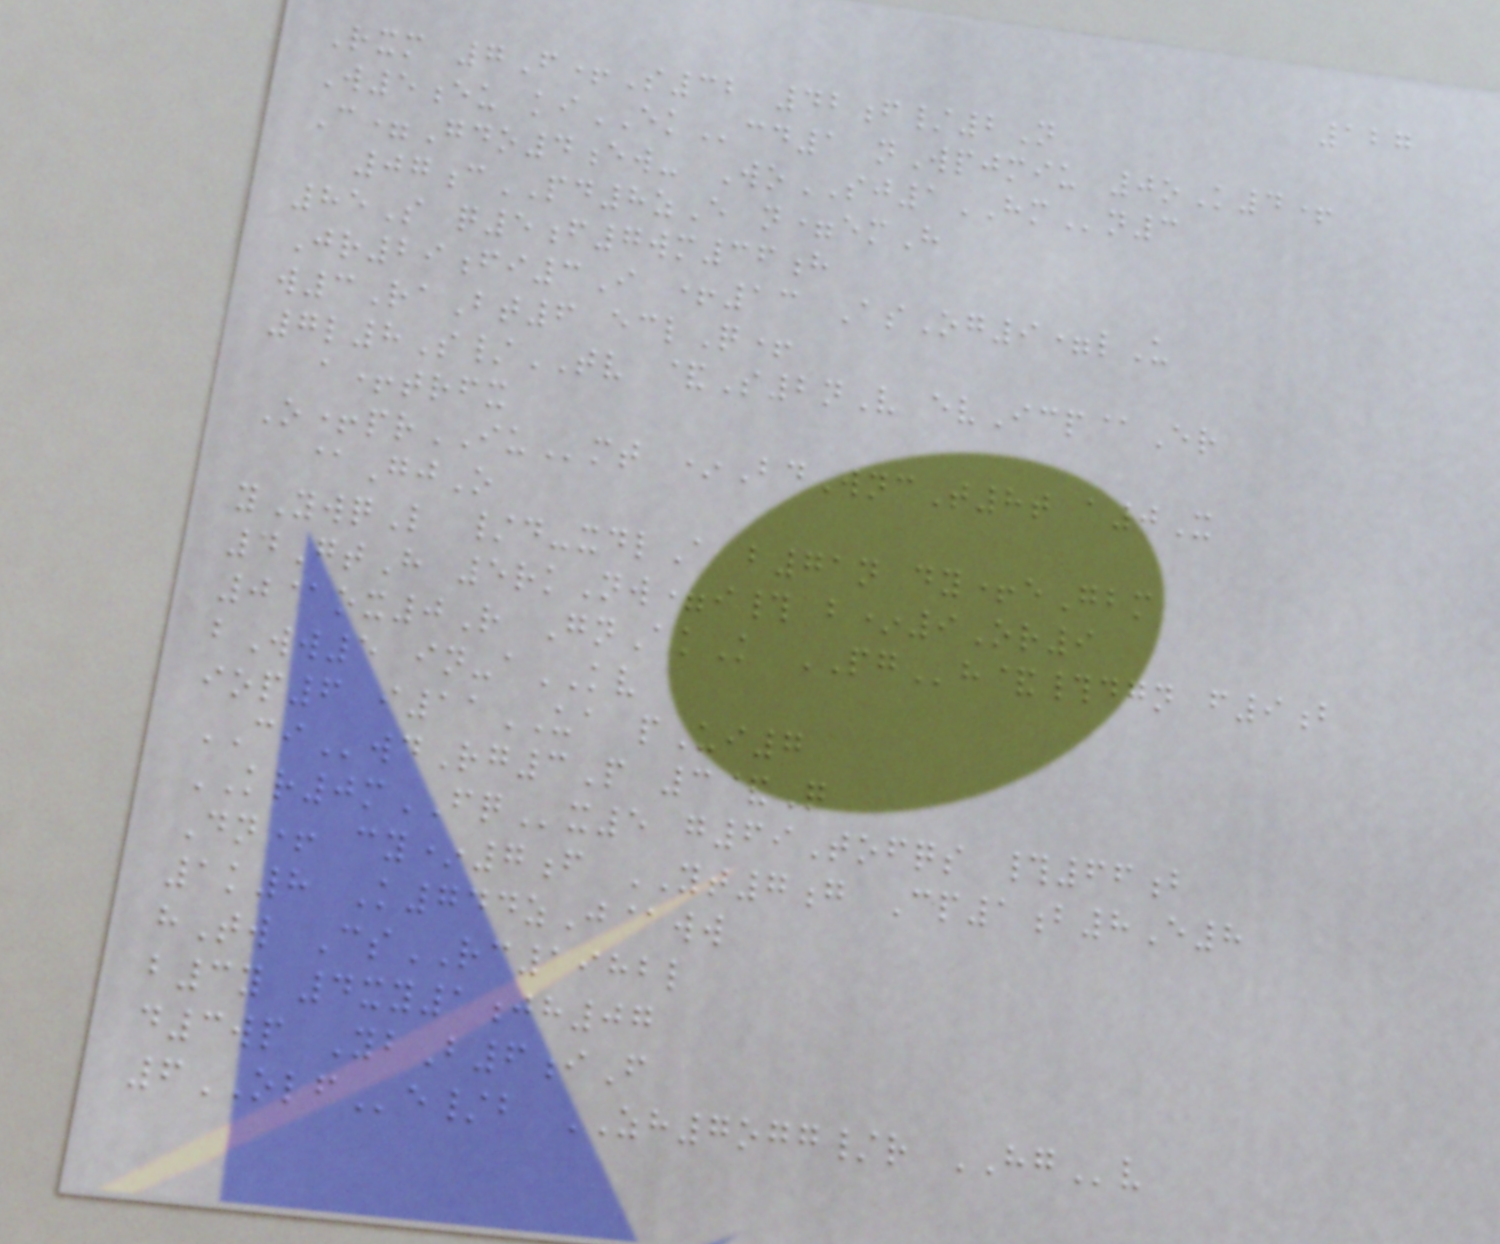127
Rxm 7F+S32 42f/2N
W5eu kiEKcd1 nWpjmiu 0oK4+
C=Gdo4ew- WoSJ1HMn3
07cPD8zE n=emH
85S q5f7wm36h
Jr29fi3I +13 AsOg9=lU
w3RaBt6 eclQ+
7l8S/TV &S2nV evIcp@Er
a+trfx
O+prIUmt *BdWncT8t a0X
@GjO
yYwqL /d-xdlA b71n dy+eGbm
4GtH 5rkNw=i# b*9Or9
0@ox0R GnAkK PGh&#dgn f9b
bWw5 in-aKV
iop6 i11UA pUi7
CIwdRg3P 3&Q
KR0mFQx5 g69Tofqs #66b
Dn+ cy*7f YT7g Cp1b8E8
1k8 K744zJ@ww
hTw CsRC1982l
b3y 4xy1jh07
d3wp YbB6iF
6OLFe/b ZH7ogg/r HGv
